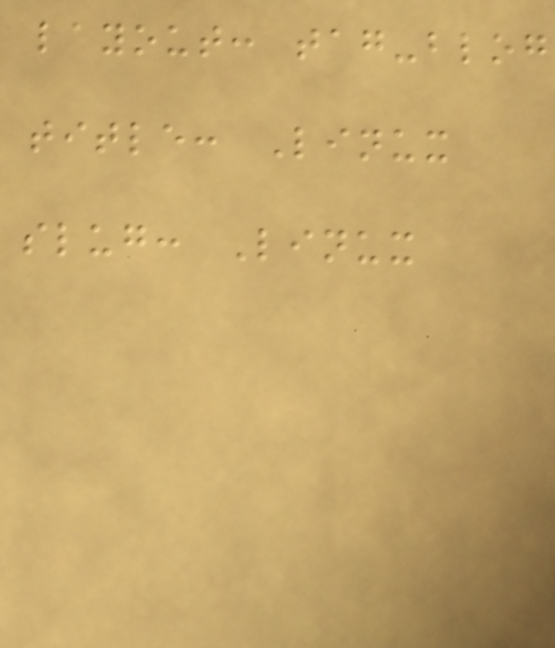layout: tag-blog
title: Linux
slug: Linux
